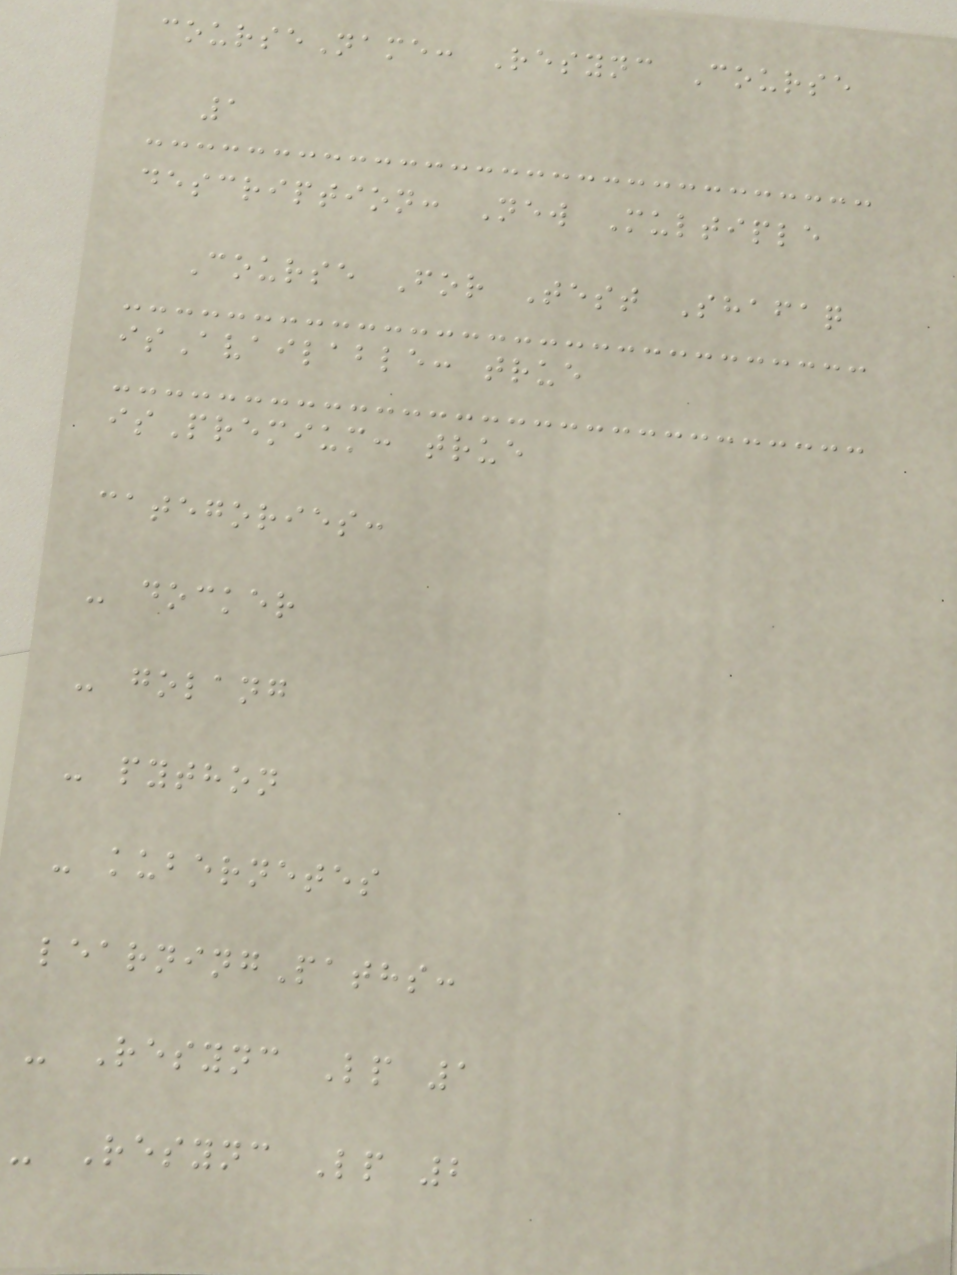courseName: Resync Course
1
description: New Multiple
Course For Test Shafaq
isAvailable: true
isPremium: true
categories:
- docker
- golang
- python
- kubernetes
learningPaths:
- Resync Lp 1
- Resync Lp 2
